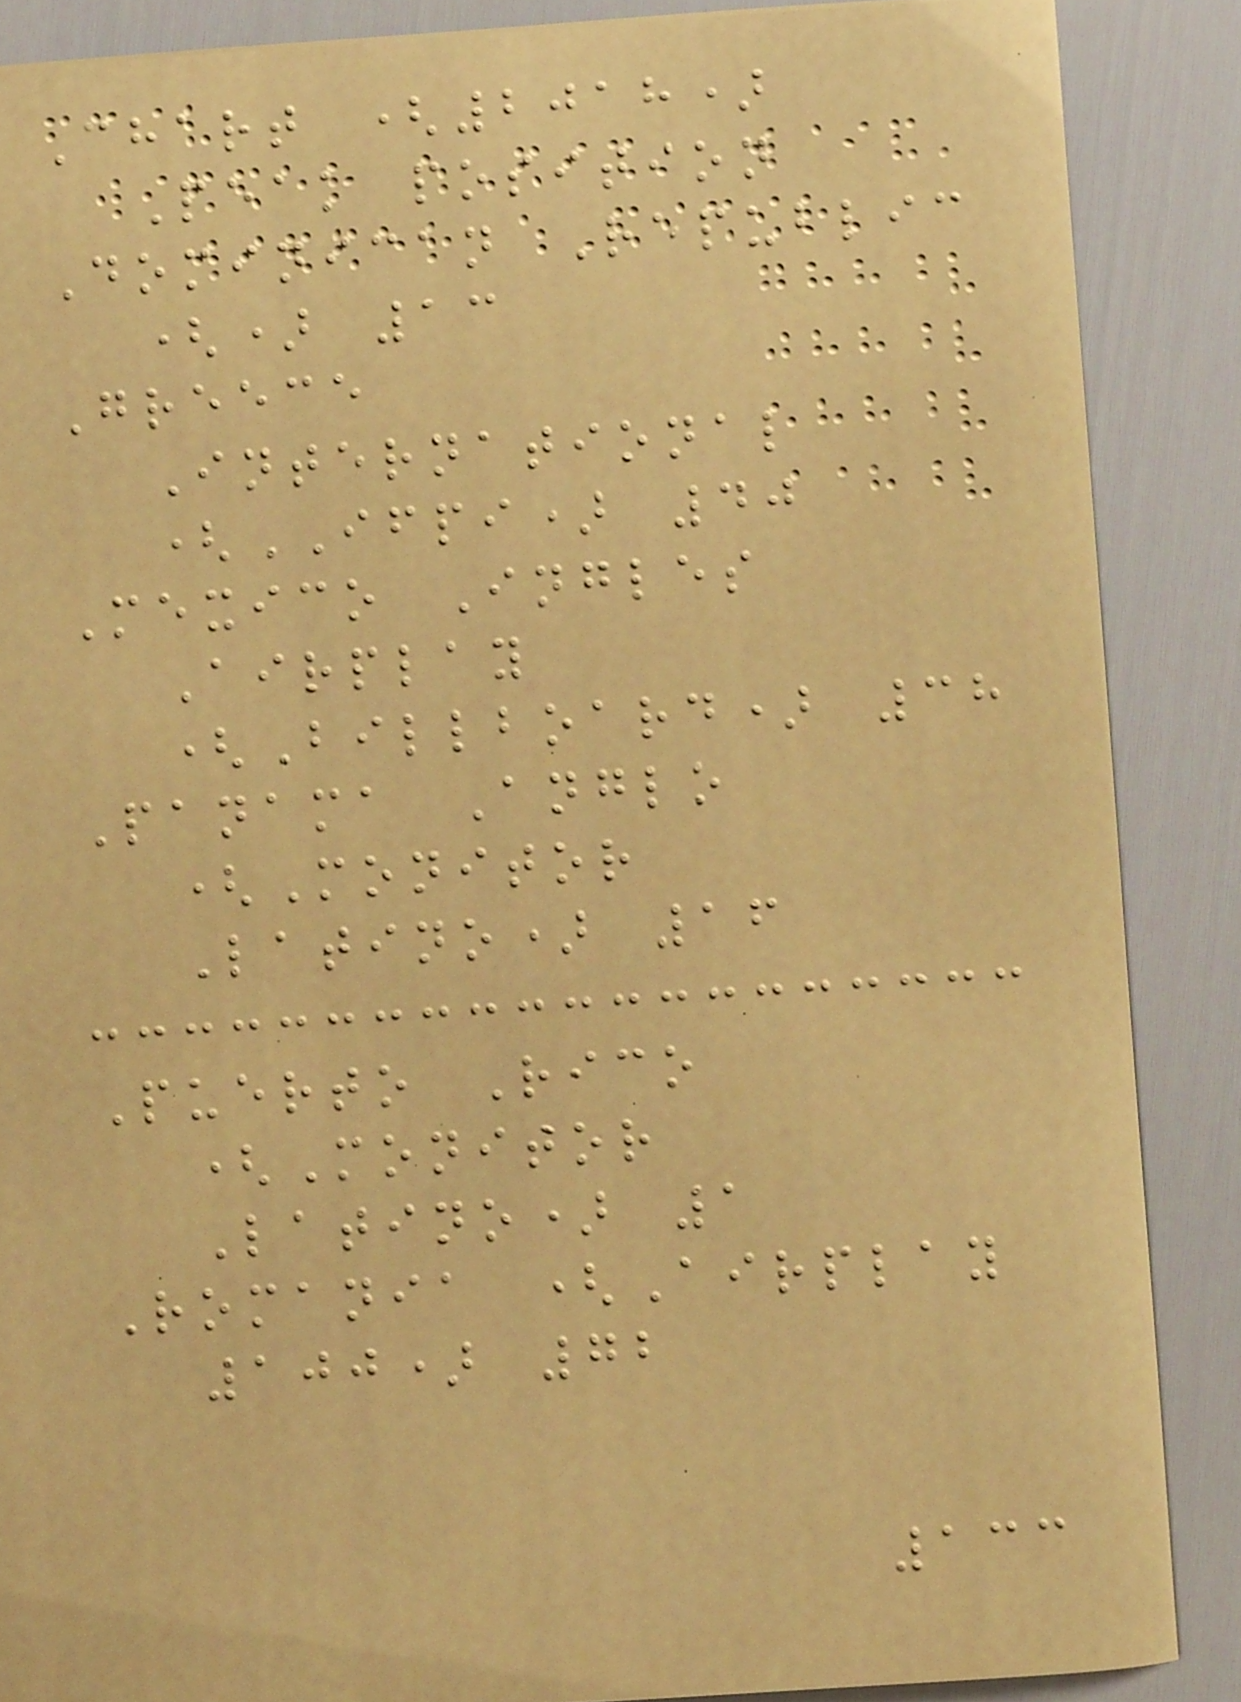Chart (2018)
Peak position
Dominican Republic
() 13
Greece
International
(IFPI) 40
Mexico Ingles
Airplay
(Billboard) 38
Panama Anglo
(Monitor
Latino) 16
Puerto Rico
(Monitor
Latino) 1
Romania (Airplay
100) 72
133
